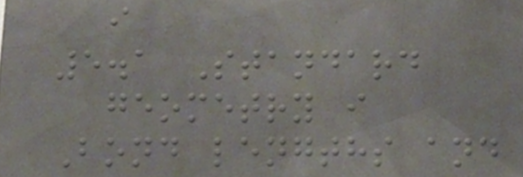i
5.1 Standard
geometry i
Bond lengths and
